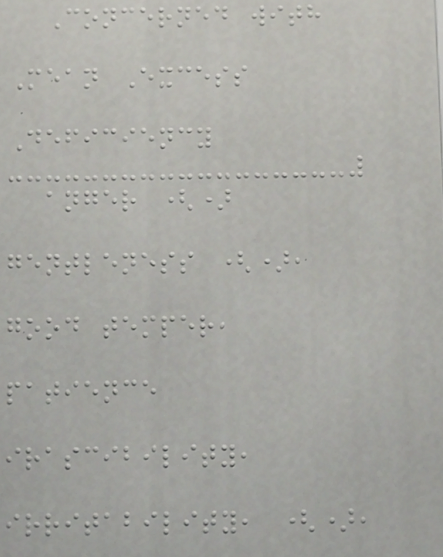Concerned with
Mean Excess
Deficiency
anger ()
gentleness (),
good temper,
patience
irascibility,
irritability, (),
